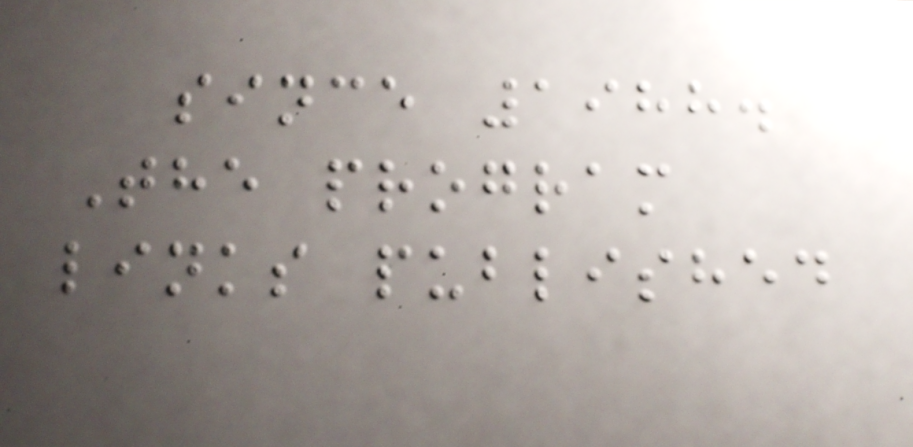since 1988.
The program
links published
